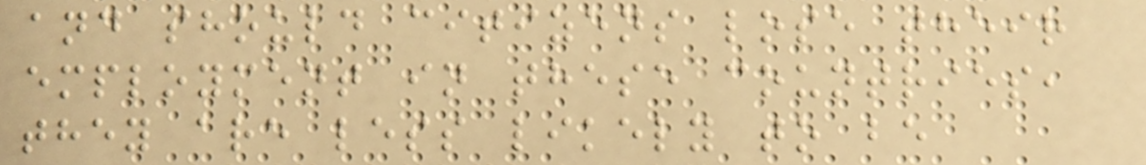and should citizens lose their
employment in these countries,
they are less likely to be
